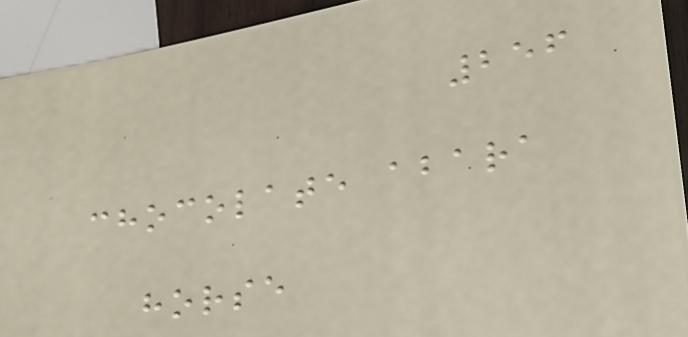256
chocolate abara
horse
